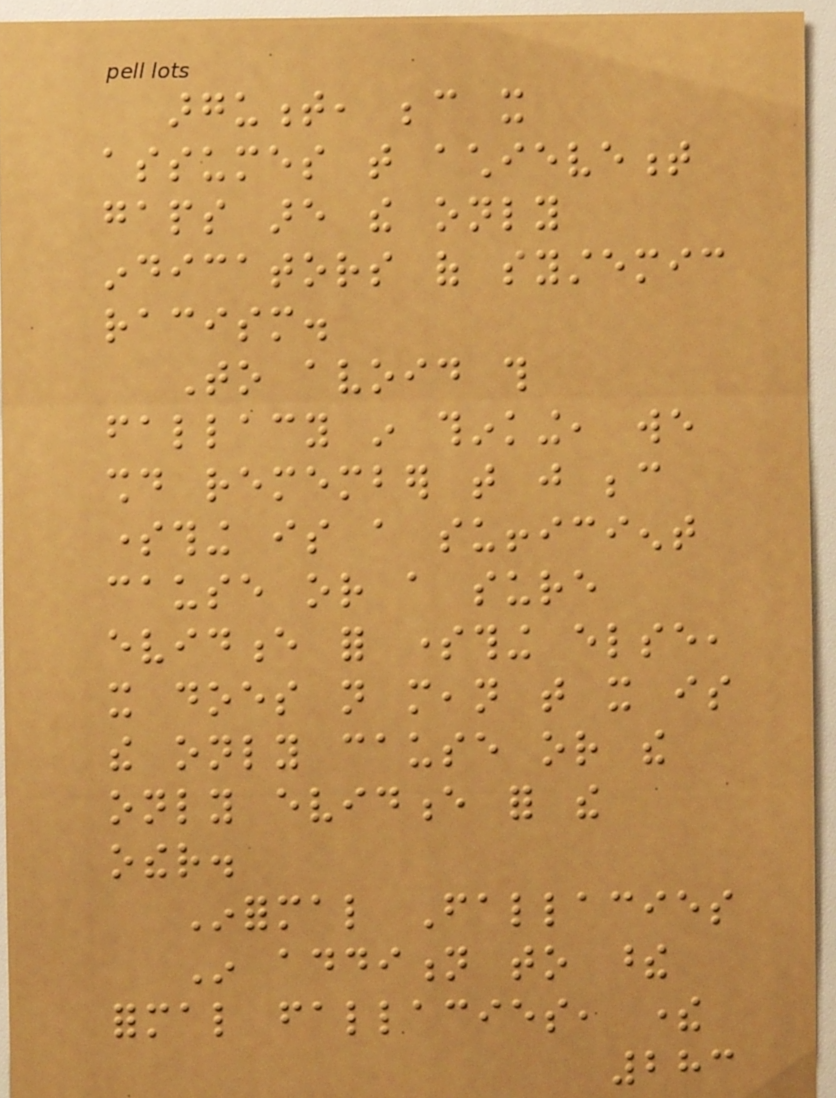argument, because it
assumes that achievement
gaps are the only
indicators of systemic
racism.
To avoid this
fallacy in thinking, we
should remember that just because
something is a sufficient
cause or a sure
evidence for something else,
it does not mean that it is
the only cause or the
only evidence for the
other.
Informal Fallacies
In addition to these
formal fallacies, there
283
